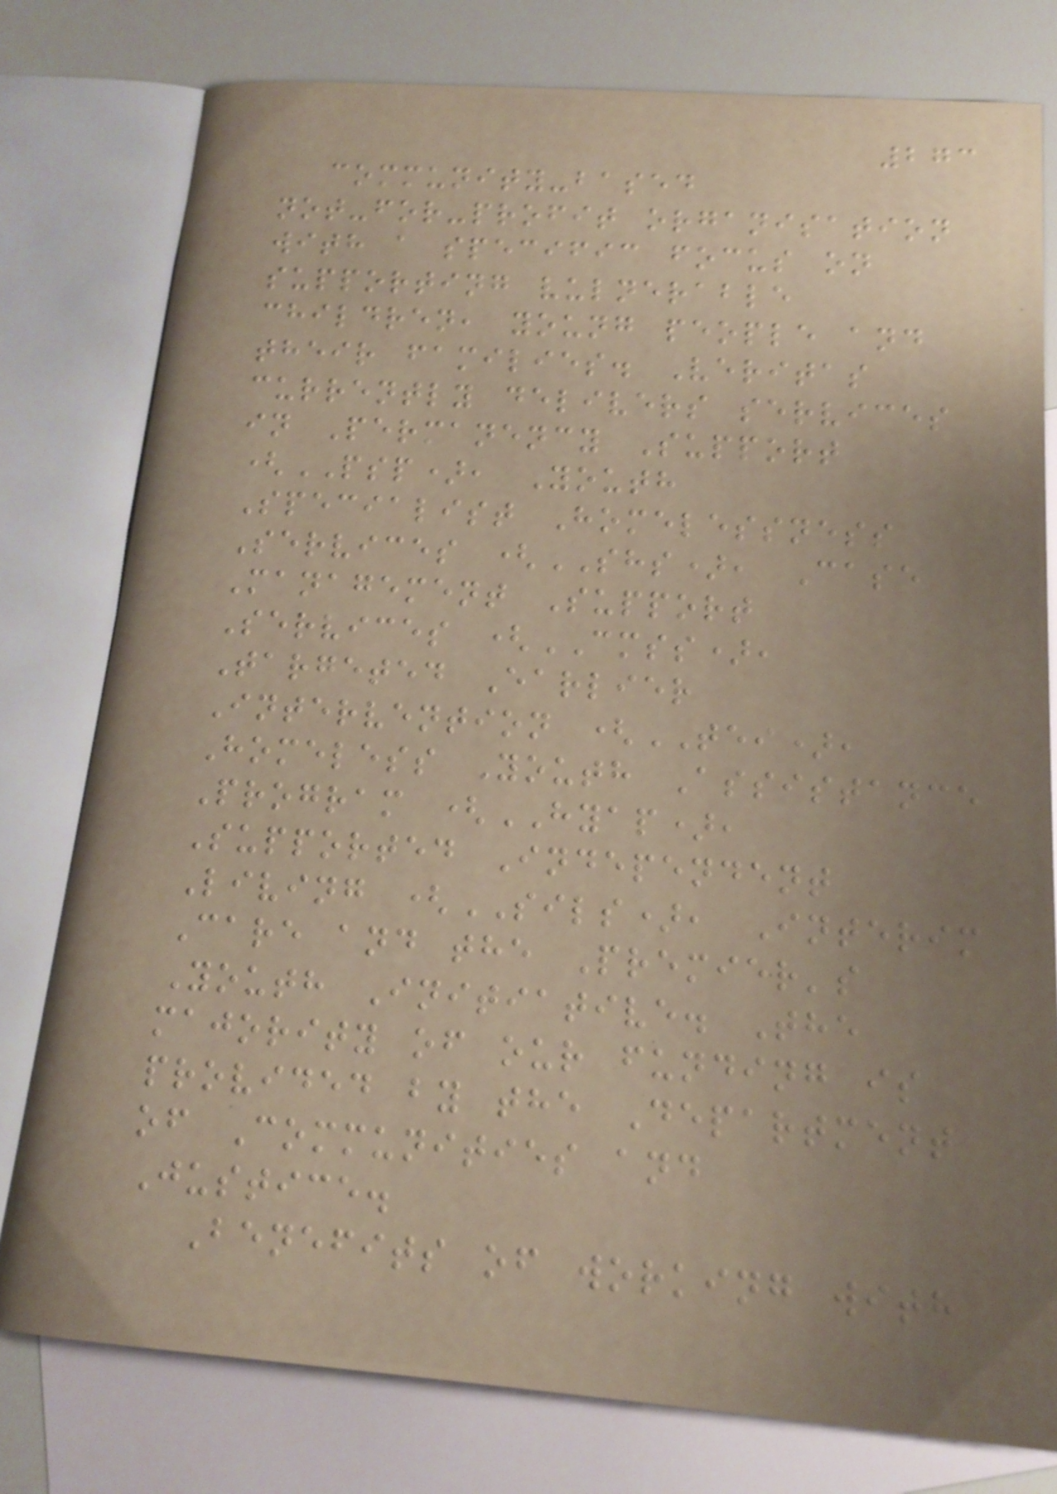273
community-based
not-for-profit organisation
with a specific focus on
supporting vulnerable
children, young people and
their families. Veritas
currently delivers services
in Permanency Support
(PSP), Youth
Specialist Homelessness
Services (SHS), Case
Management Support
Services (CMSS),
Targeted Earlier
Intervention (TEI),
Homeless Youth Assistance
Program (HYAP),
Supported Independent
Living (SILS), Interim
Care and the Premier's
Youth Initiative. The
majority of our funding is
provided by the Department
of Communities and
Justice.
Benefits of working with
